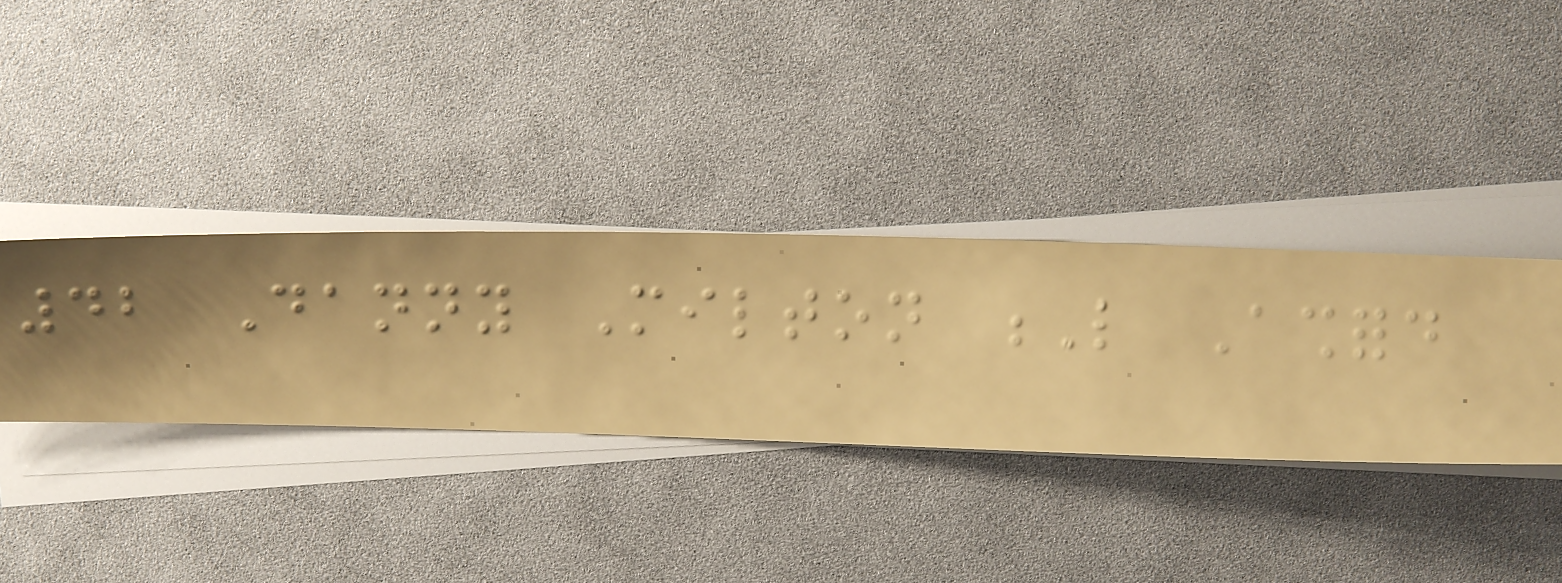42 Danny Milton L Ashford
